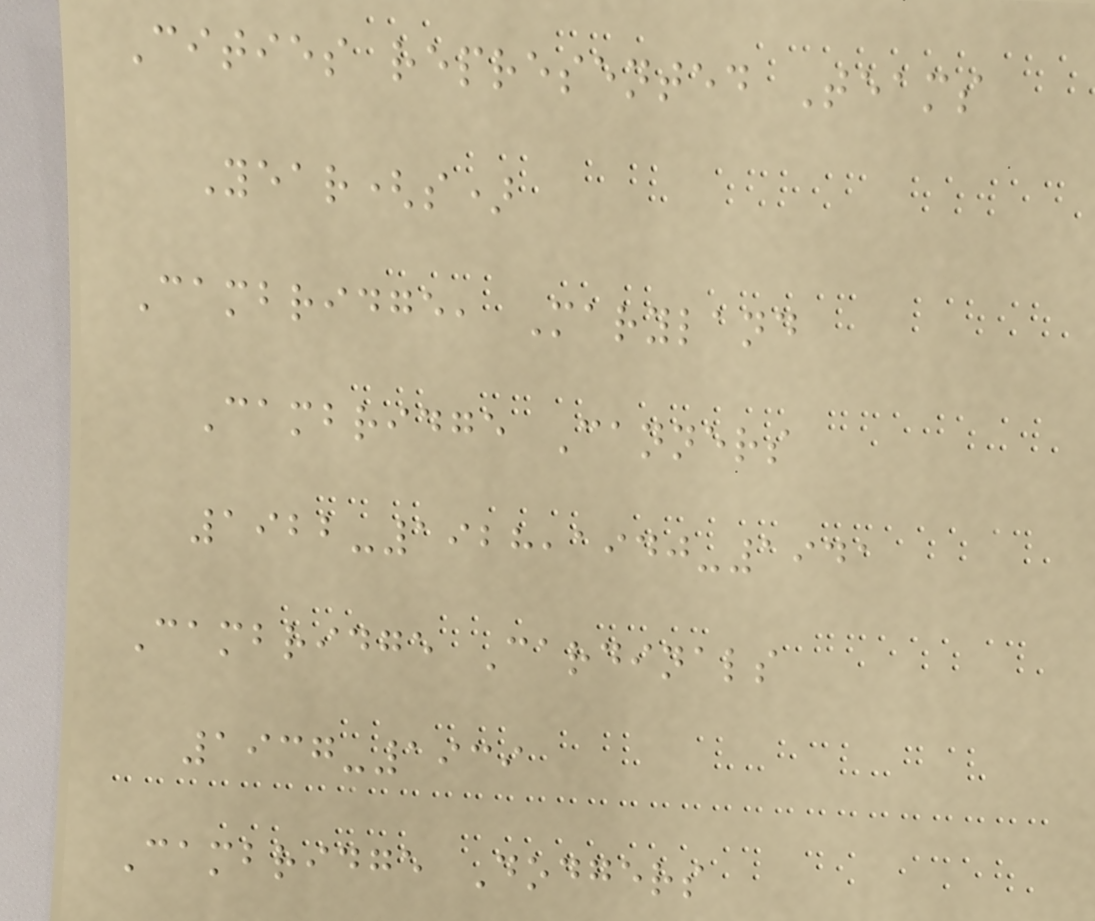Cities represented Teams
Year(s)
Cambridge, Maryland
Cambridge Canners
1922-1928,1940-1941
Cambridge Cardinals
1937-1939
Cambridge Dodgers
